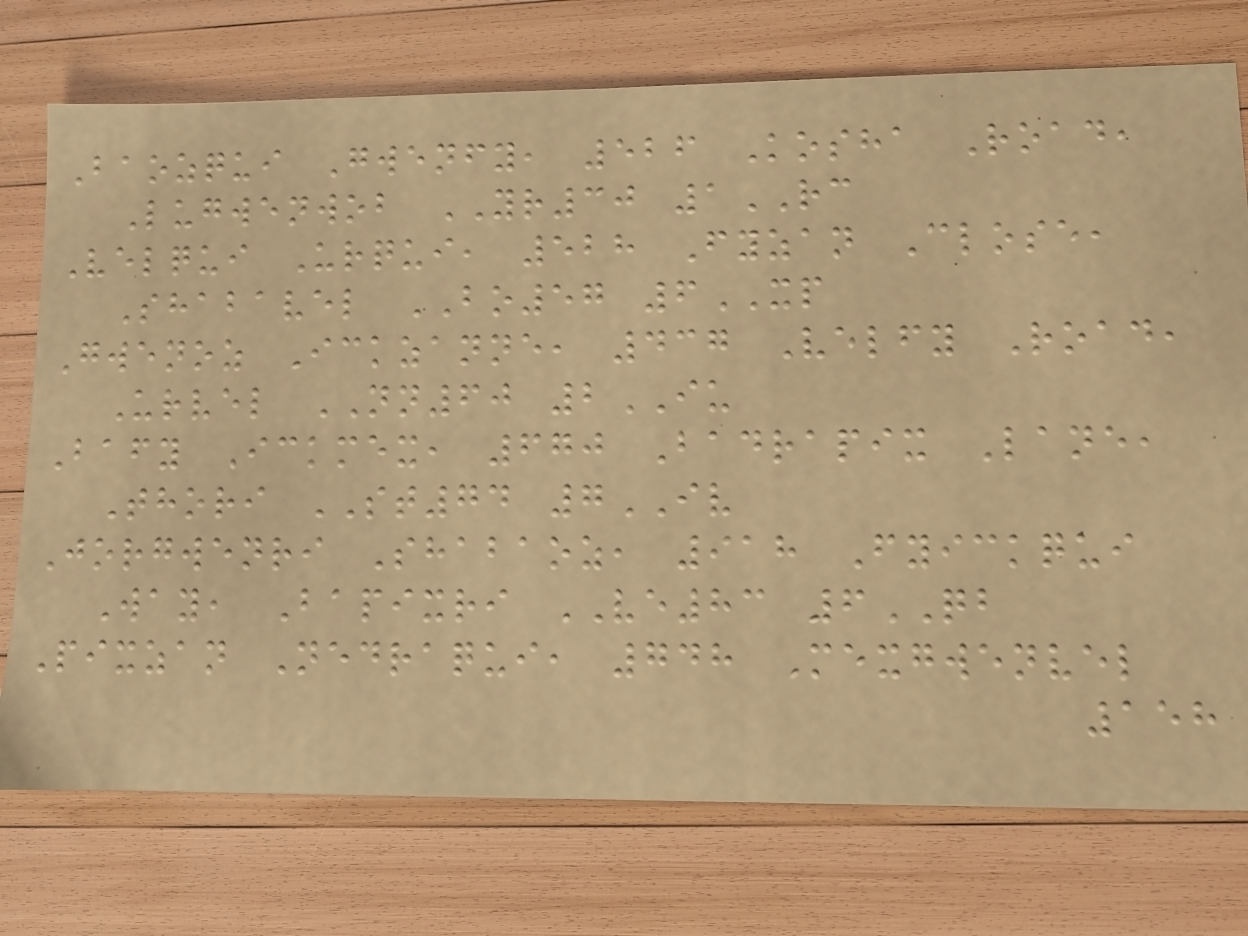Baozqui Gwenfy, 526 Kosha Road,
Lugwenwob YR30 1RC
Velqui Urqui, 528 Fyzan Close,
Shabavel BO57 6XP
Gwenoz Ickzanne, 437 Velfy Road,
Urvel NN60 2IU
Bafy Ickmex, 670 Badrapix Lane,
Thori ST74 7IV
Jorgwenri Shabaoz, 918 Fyickqui
Way, Bapixri VE83 6QB
Pixzan Nedraqui, 748 Mexgwenvel
158
